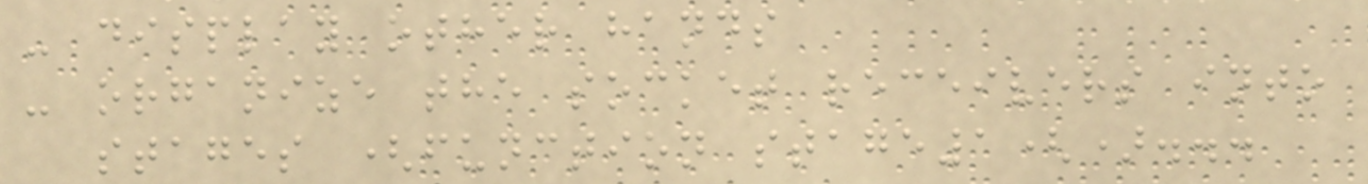- display other hands
- organize the socket receivers into
stages (function stage1()...
